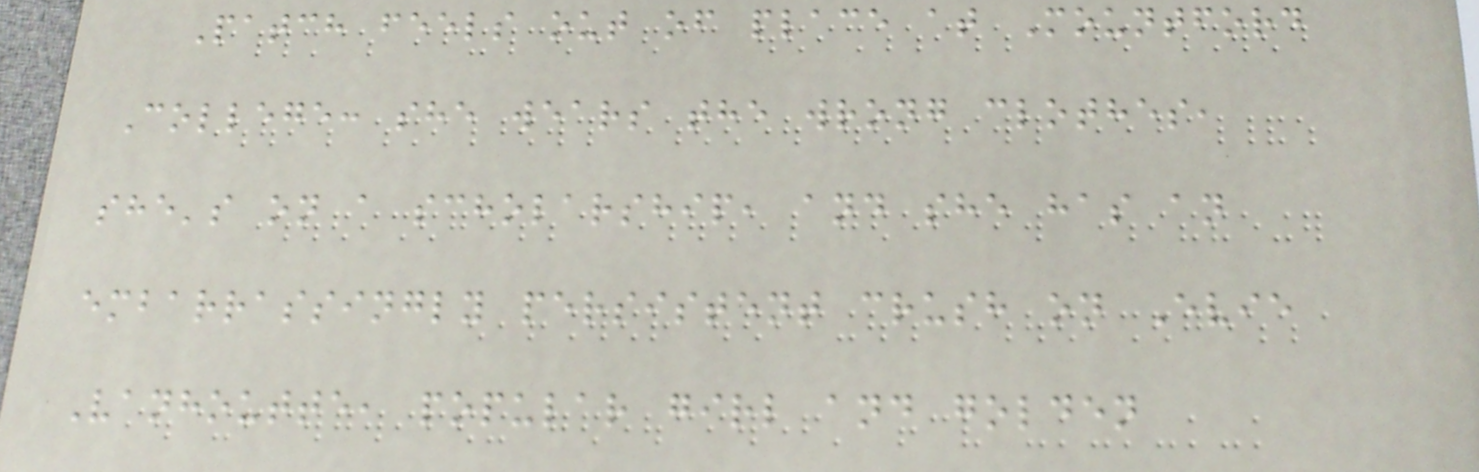Patch feels out of place at Mountford
College: she wears the wrong clothes,
she's on a scholarship, and she has an
embarrassingly persistent crush on Evie
Vanhoutte, popular girl and golden
